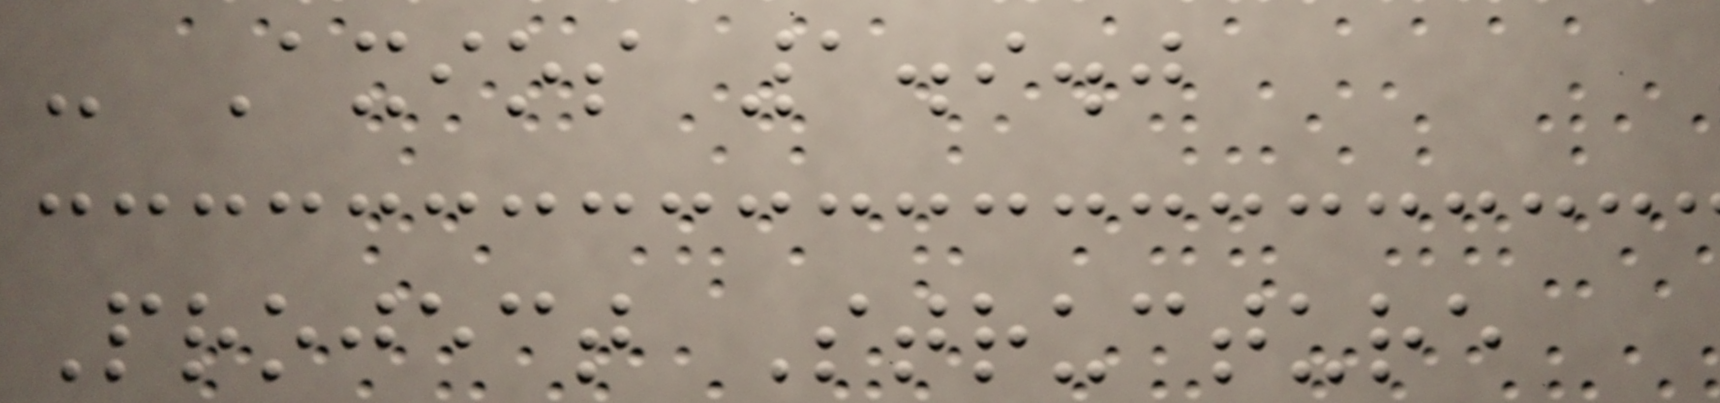- Axios 1.9.0
Project Structure
